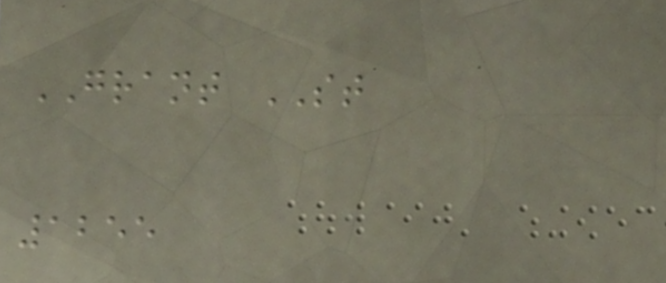GRANT ST
1255
